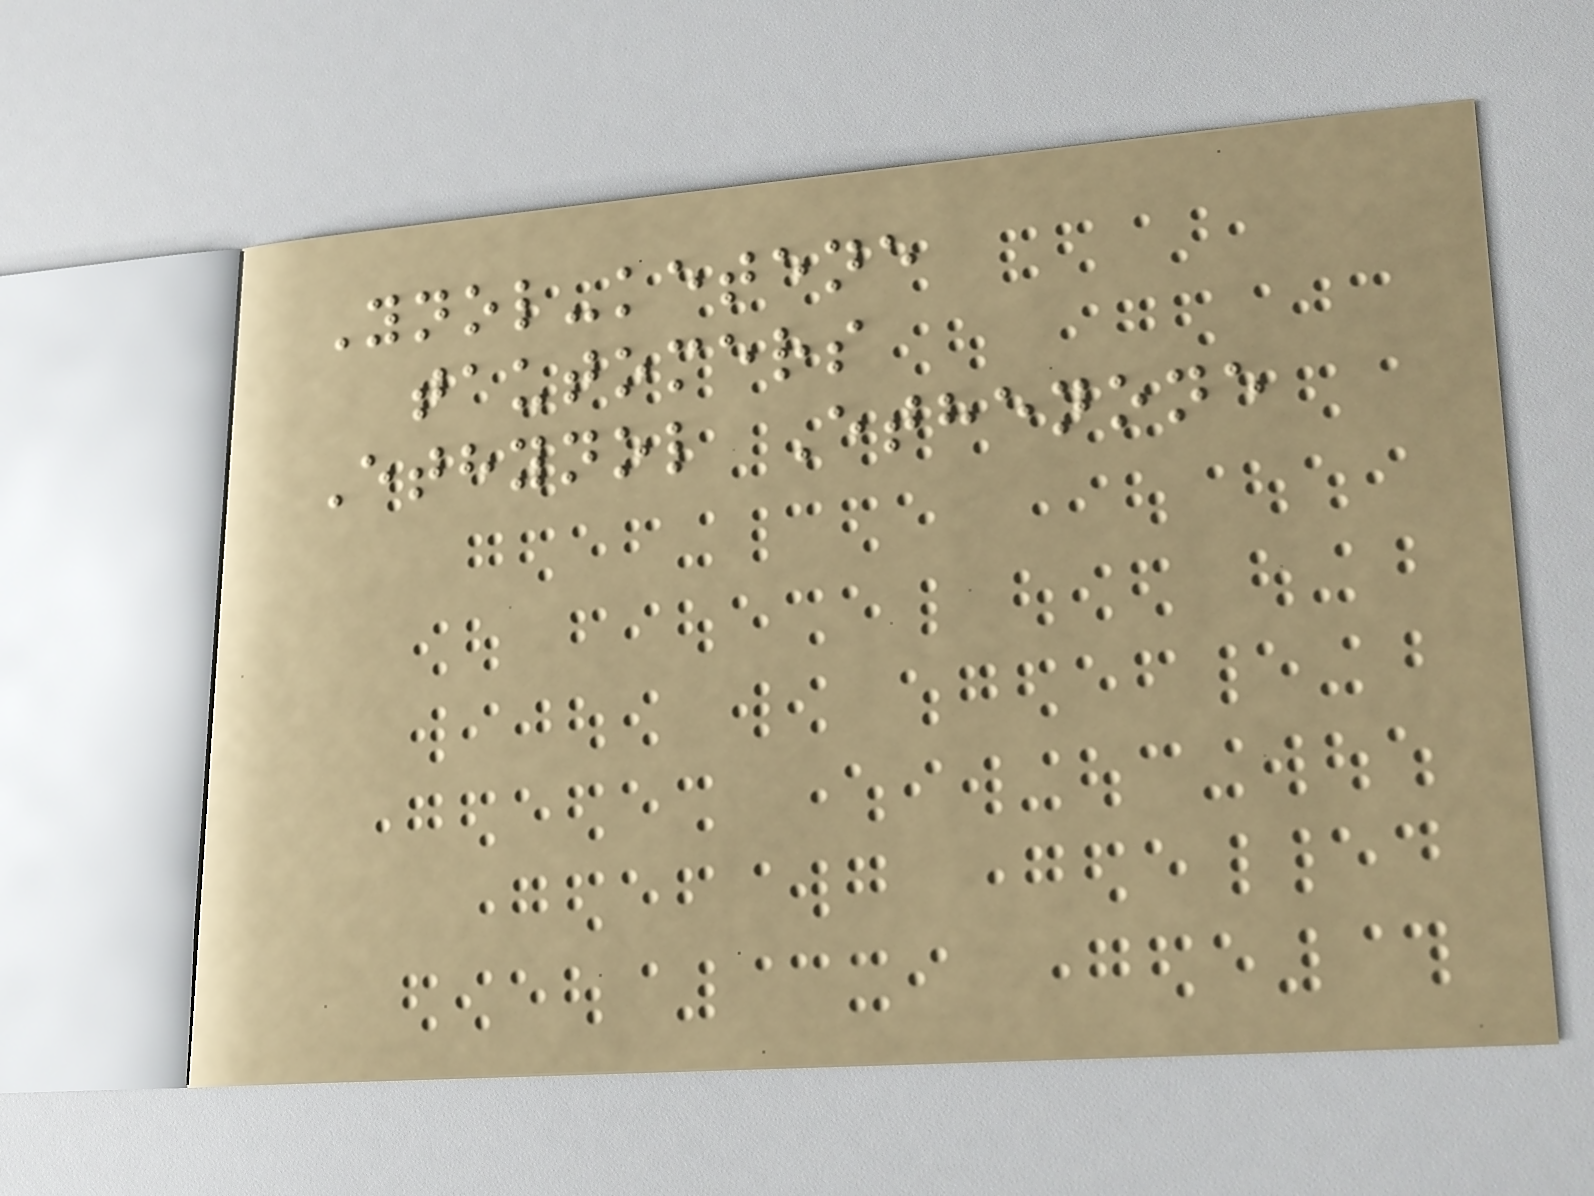Ynol-ketene
tautomers
Ethynol Ethenone
